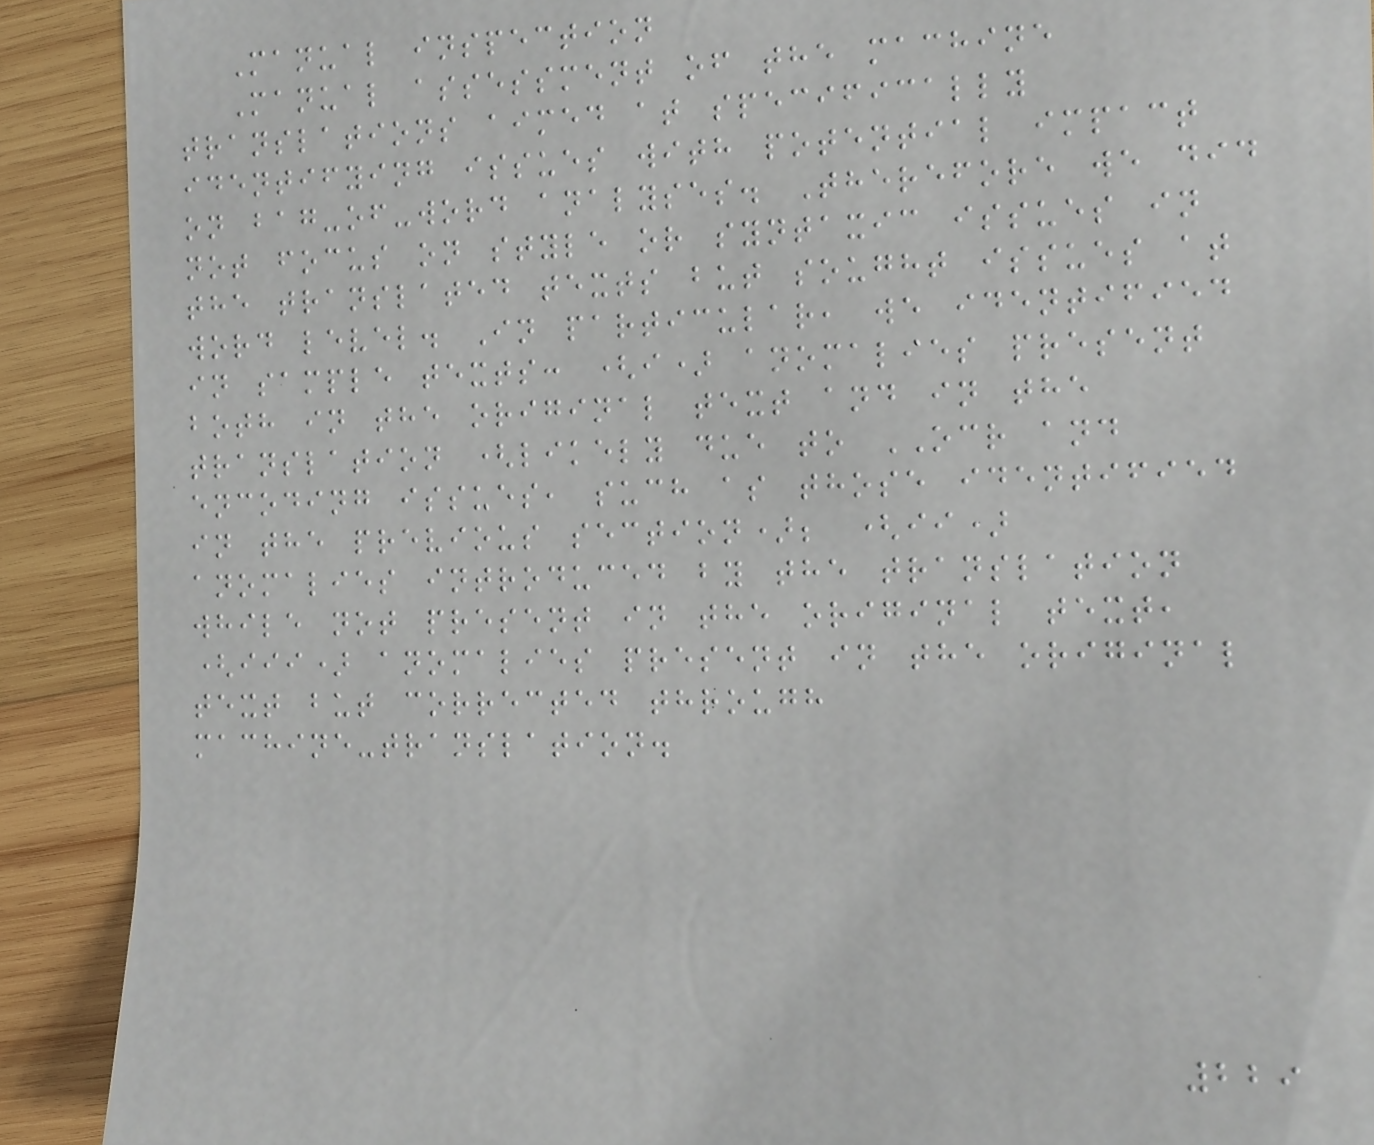Manual inspection
Manual assessment of the machine
translations aimed at specifically
identifying issues with potential impact
on bag-of-word analyses. Therefore we did
not focus on style or syntaxic issues in
the translated texts but sought issues at
word level. In particular, we identified
in sample texts: (i) anomalies present
both in the original text and in the
translation (likely due to OCR and
encoding issues, such as those identified
in the previous section); (ii)
anomalies introduced by the translation
while not present in the original text,
(iii) anomalies present in the original
text but corrected through
machine-translation.
229
